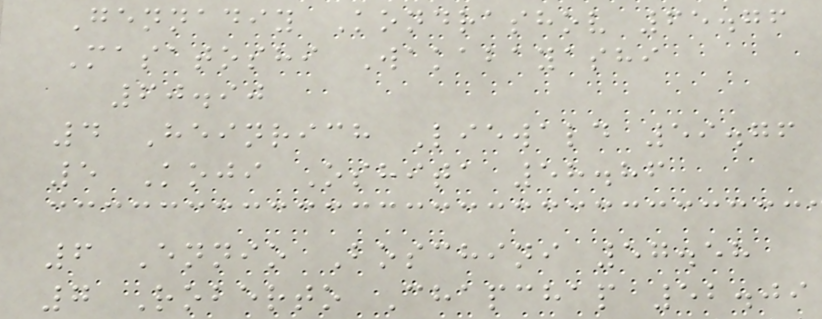Gennadiy Kondrashov 65.76
Masatoshi Wakabayashi
60.90
4 Heinrich Liewald 59.76
5 Koji Oshita 58.86
6 Ennio Boschini 57.58
7 Roberto Chapchap 52.09
